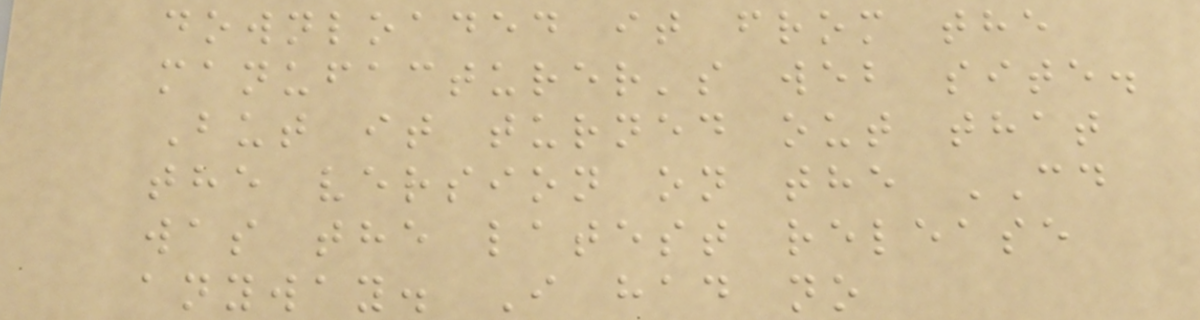downloaded it from the
manufacturer's web site.
But it turned out that
the version on the CD
was the latest release
anyway. I had no
